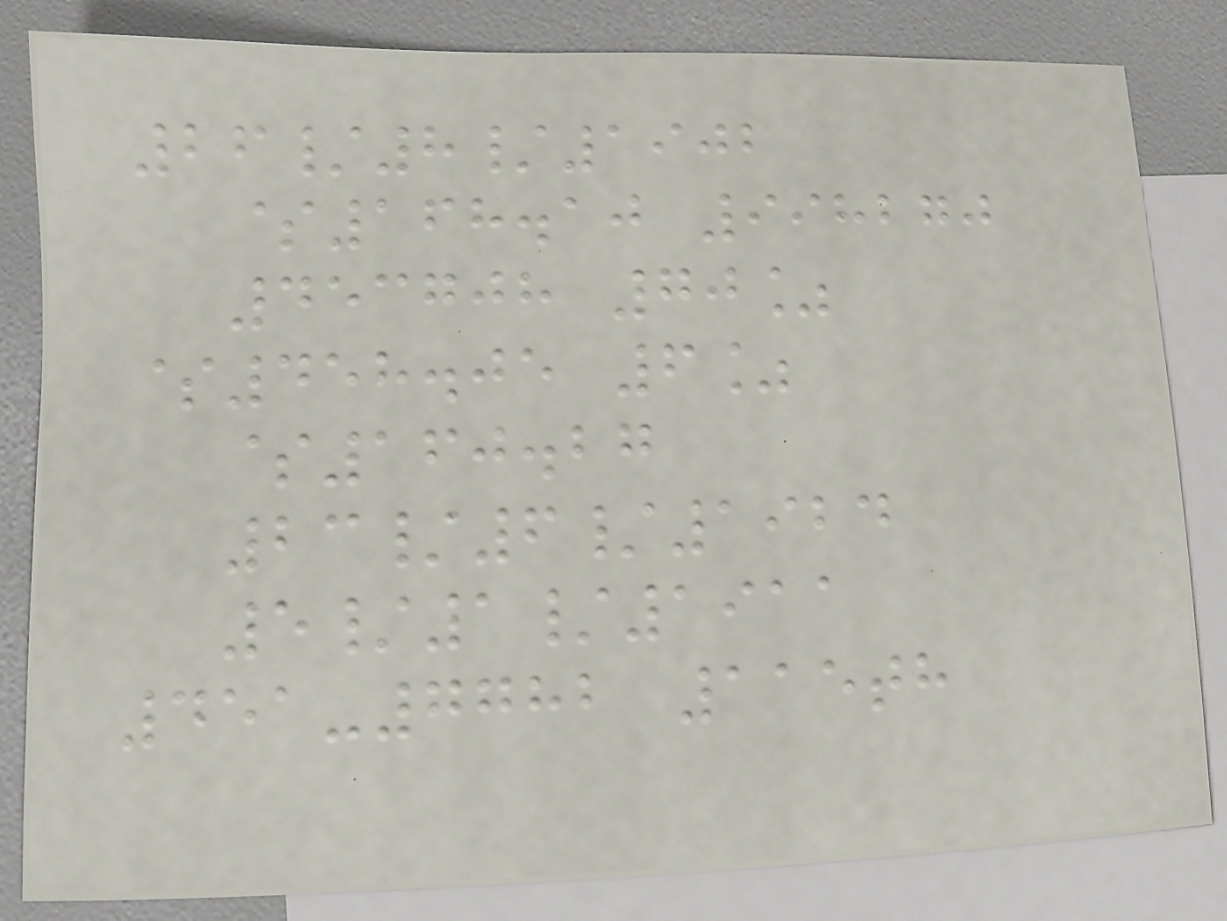26/8/1902
$168.10 998270
453708 70%
$458.05 6%
$160.27
23/6/1924
5/1/1911
451-7782 115th
